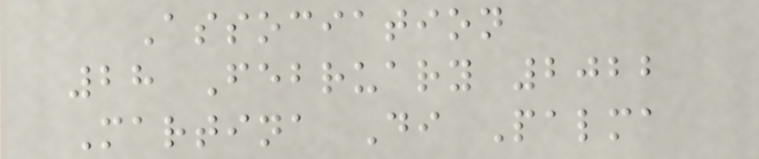Association
28 February 2022
Martina Di Palma
